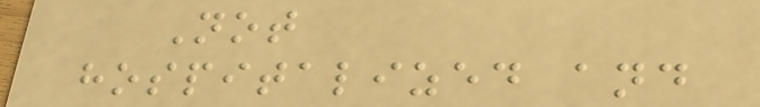Not
hospitalized and
